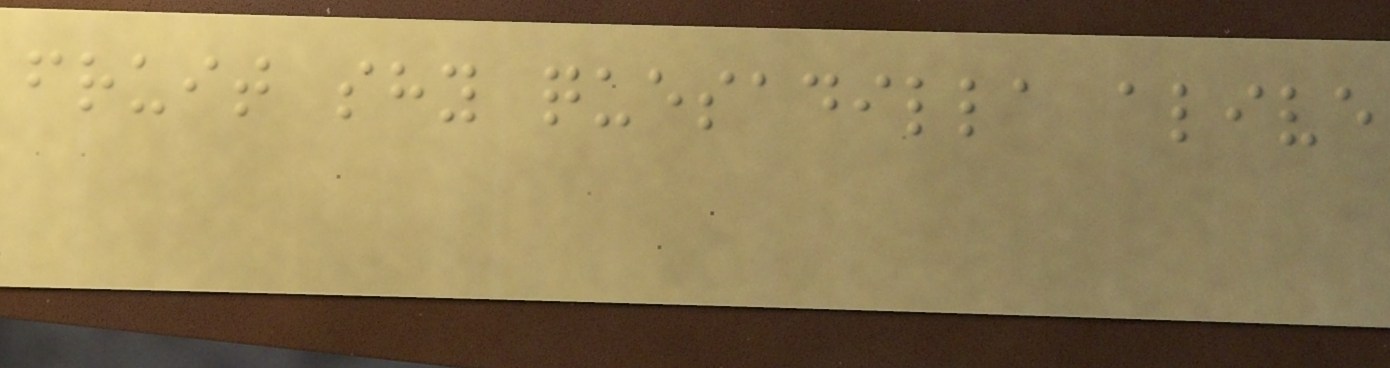fruit shy quesadilla alive
